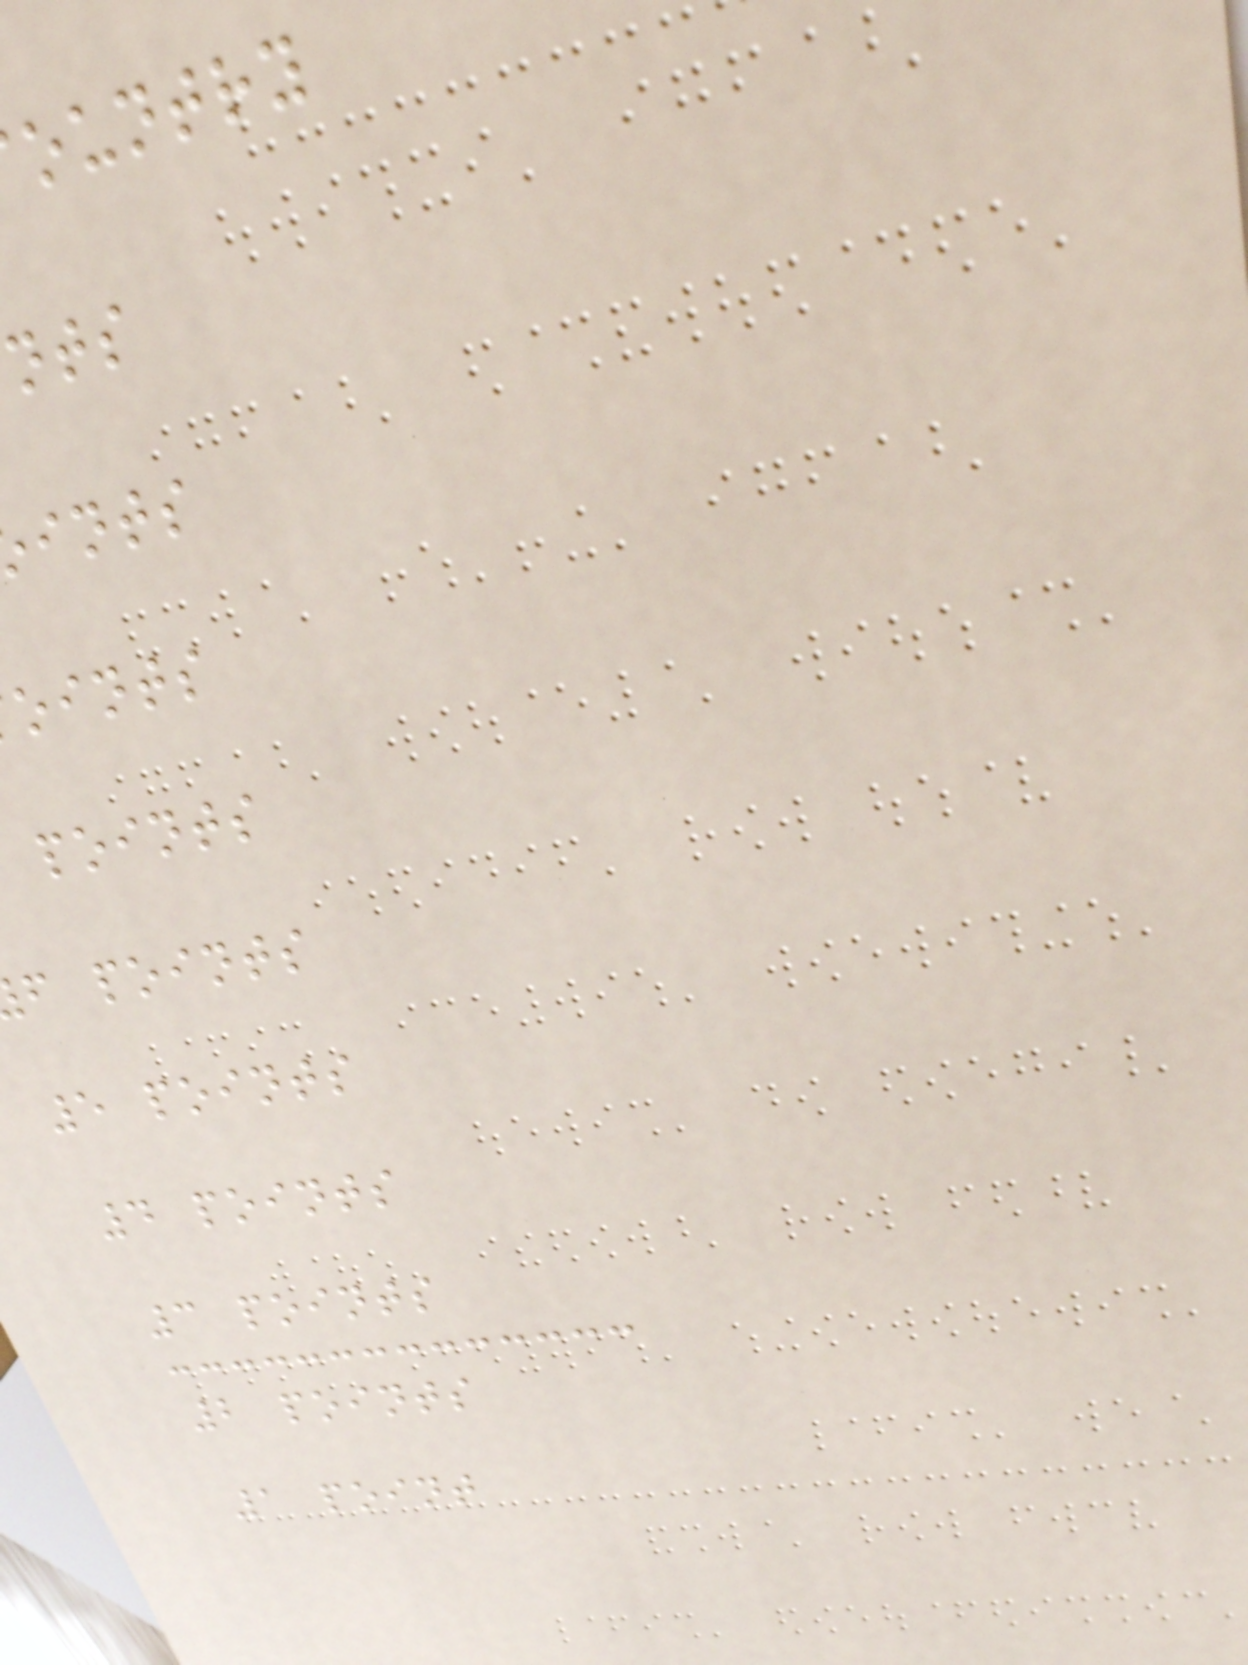ountry
ints
oints
points
f points
5 points
4 points
3 points
2 points
1 point
